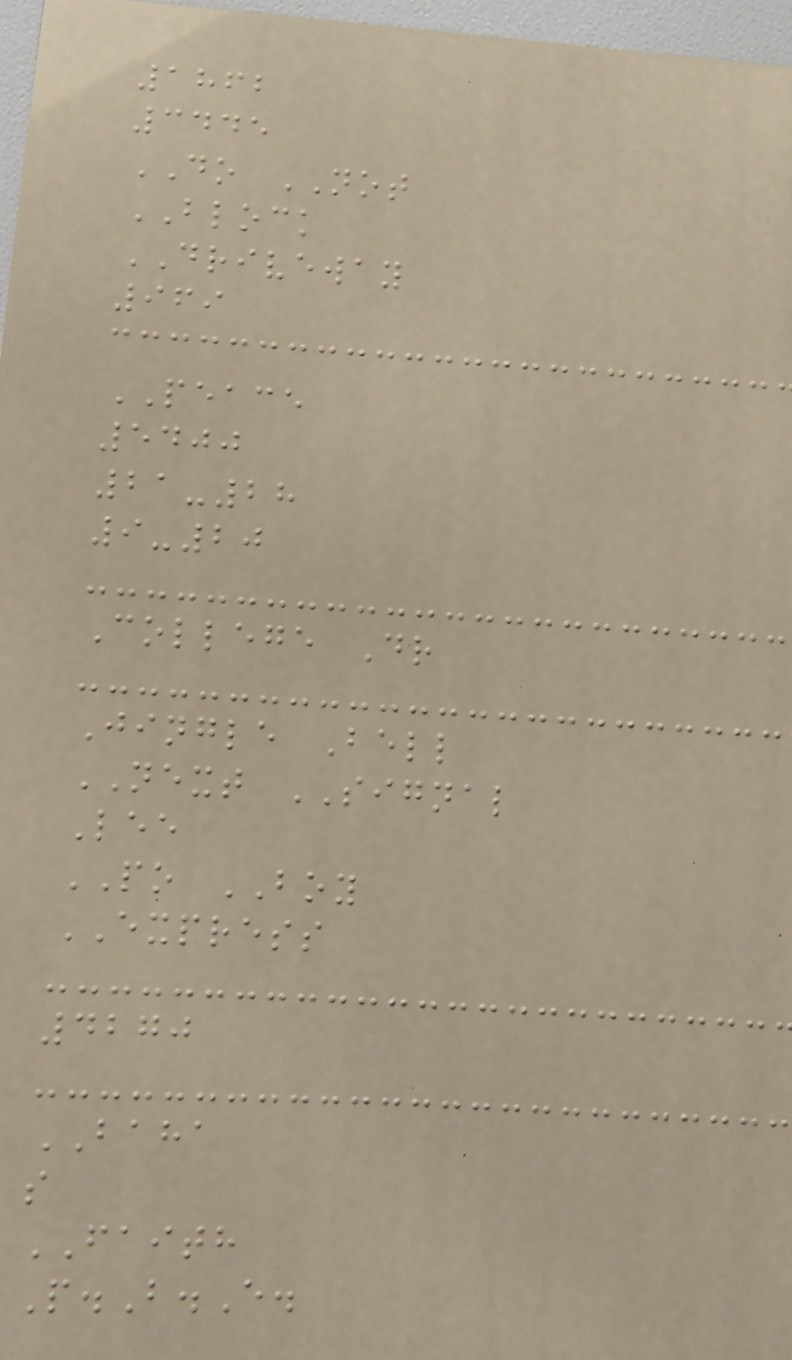1862
3445
DO NOT
BLOCK
DRIVEWAY
969
PEACE
5400
21-28
9-20
College Dr
Jingle Bell
NEXT SIGNAL
Lee
PO BOY
EXPRESS
4270
BAHA
s
FAITH
P.B.E.
